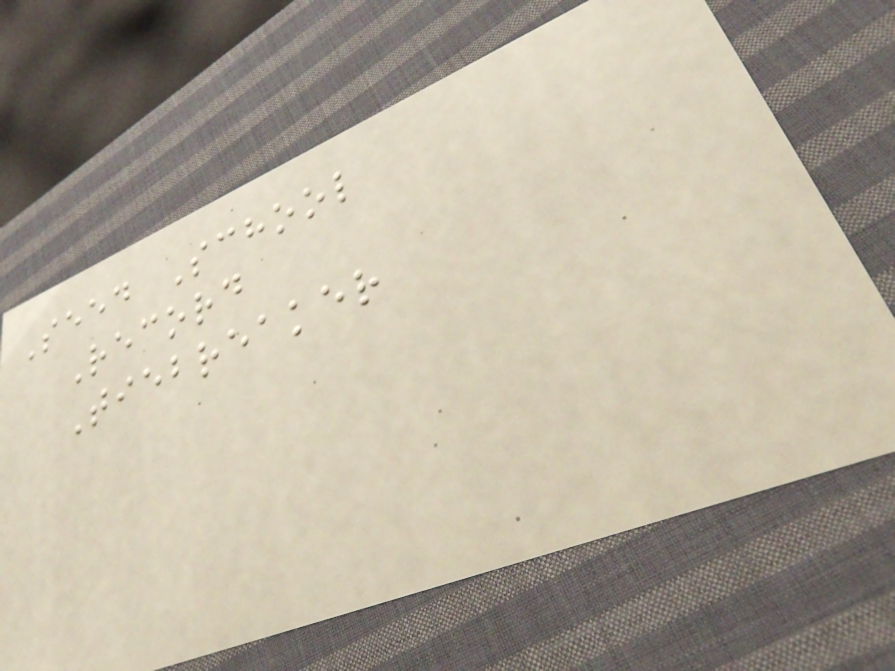Seed School
Record
Tiebreaker
